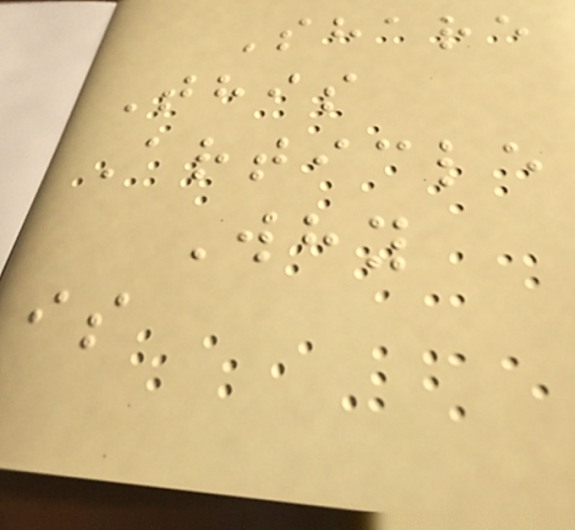Share
This
Article
Why
is
